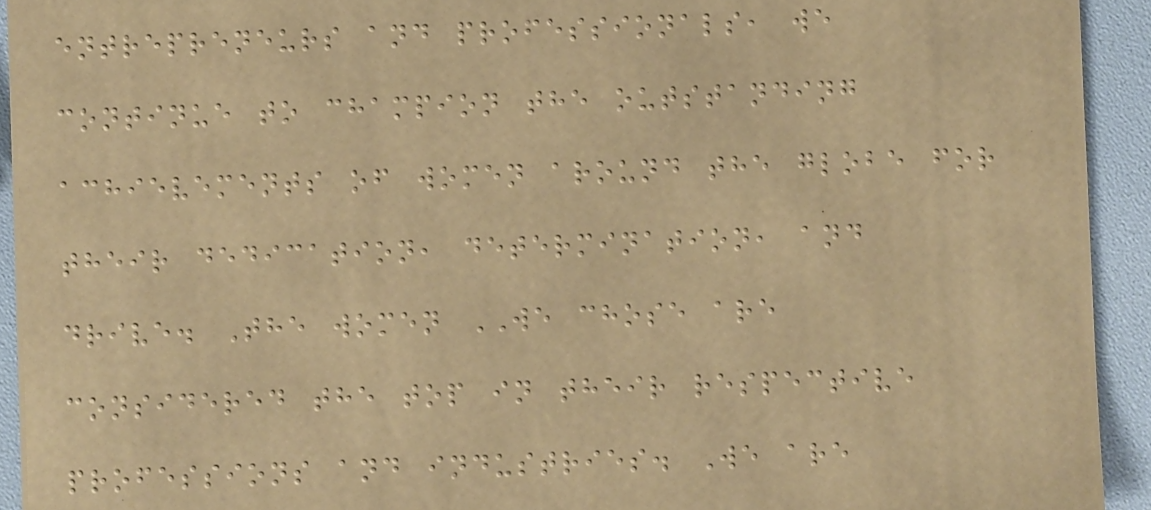entrepreneurs and professionals, we
continue to champion the outstanding
achievements of women around the globe for
their dedication, determination, and
drive. The women WE chose are
considered the top in their respective
professions and industries. We are
